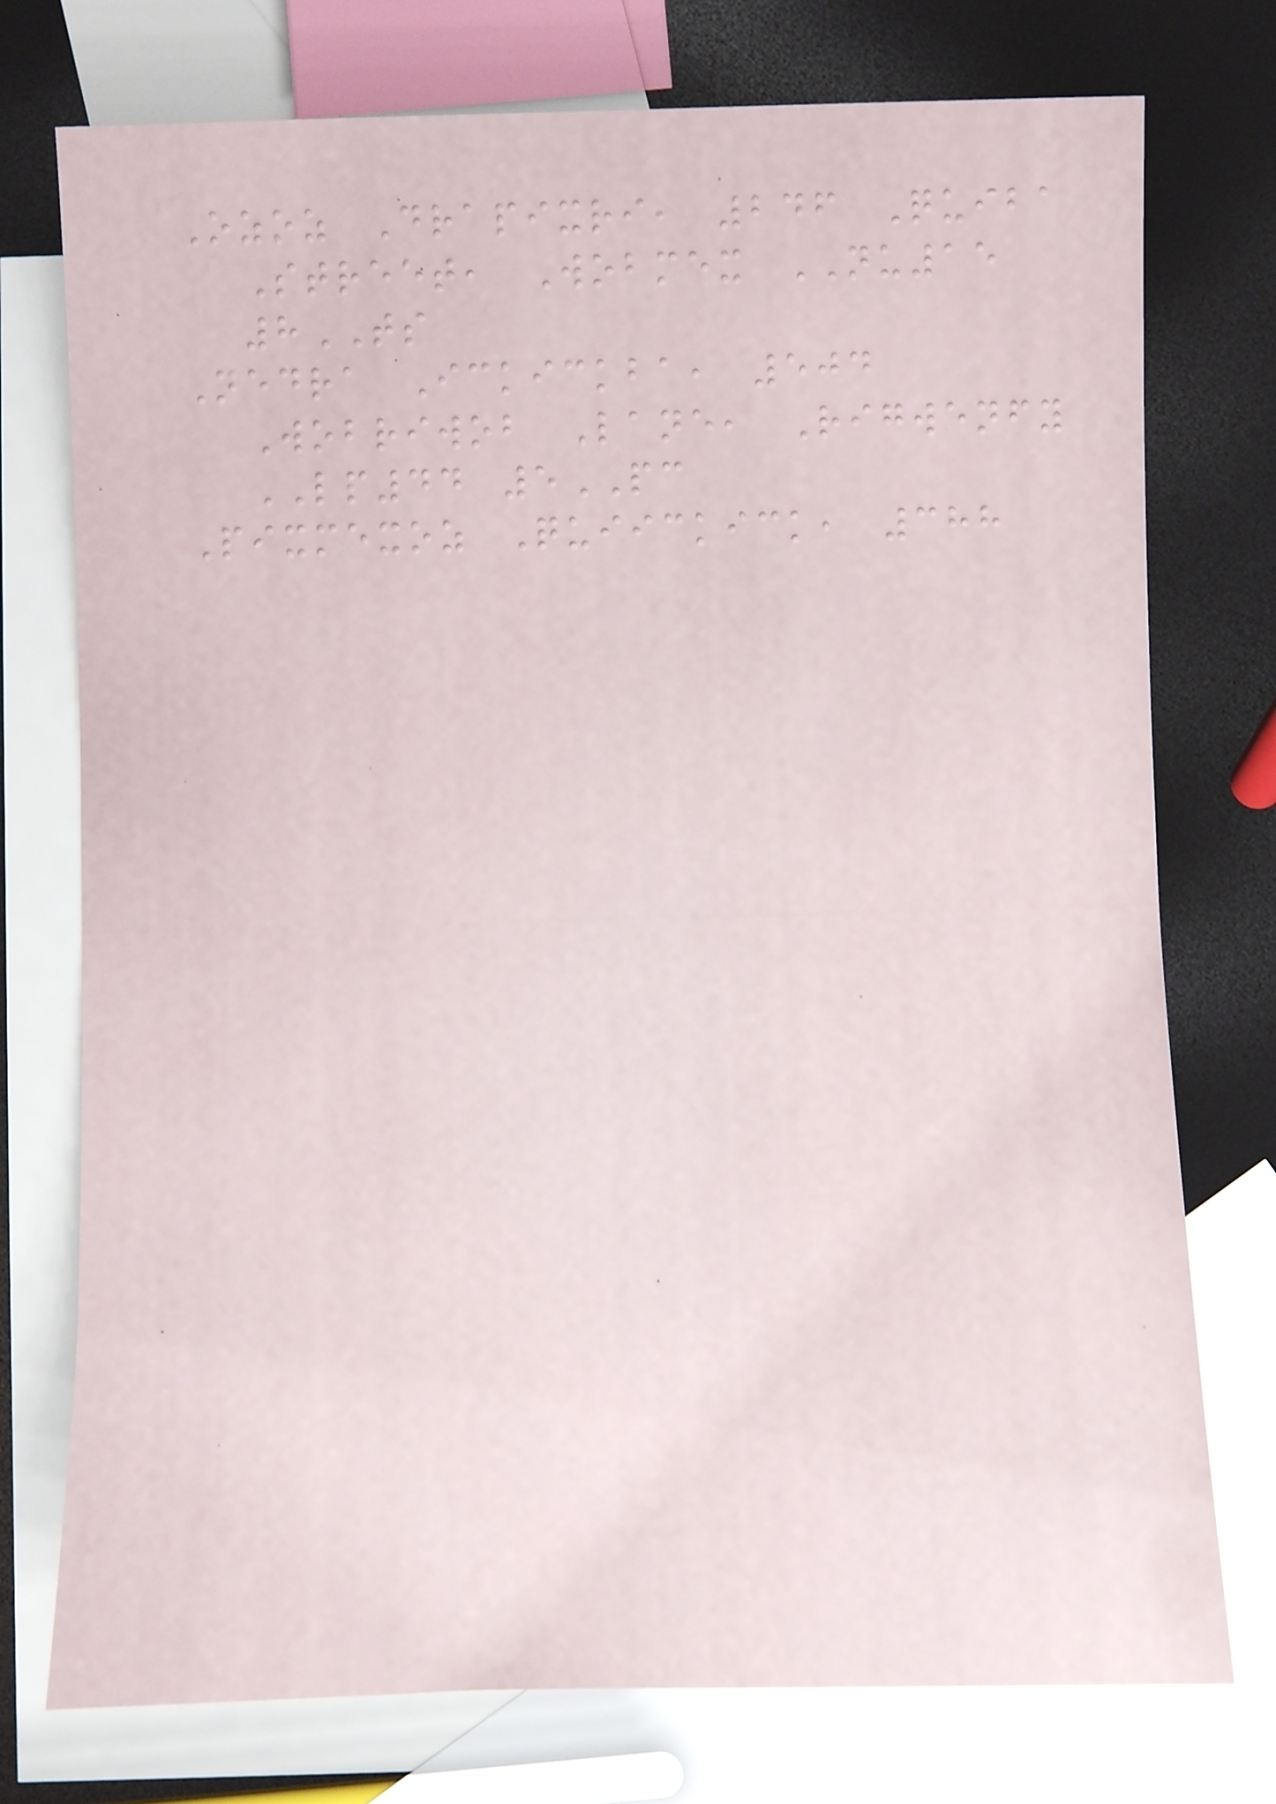Ozoz Drapixri, 246 Quiba
Street, Wobmex NU15
8TS
Nedra Ickickba, 504
Wobriwob Lane, Rigwenfy
LP44 5PC
Pixmexoz Quiickick, 388
